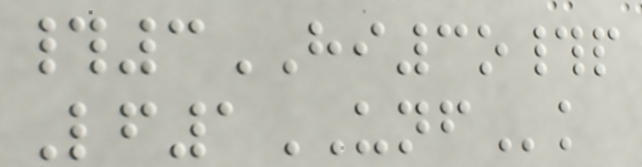#3HI3o#p
Lf1UNFk
